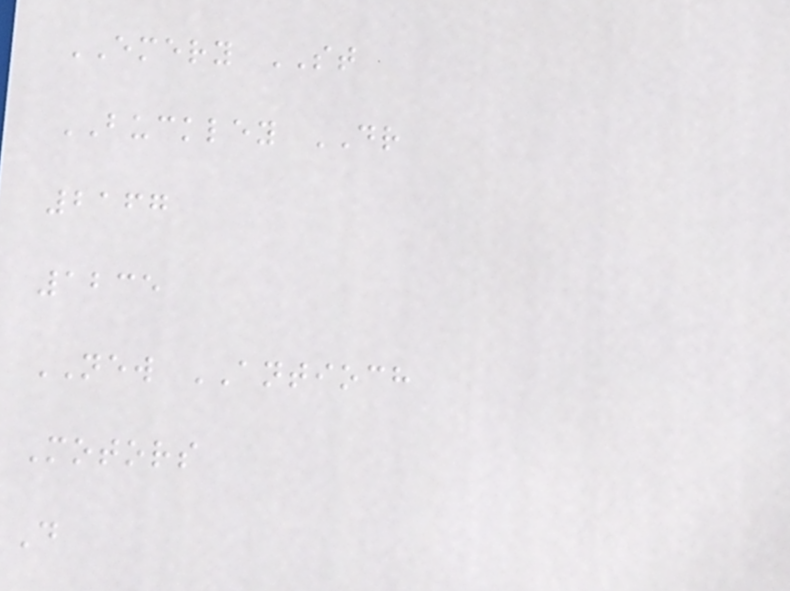EMERY ST
BUCKLEY DR
2167
1235
NEW ANTIOCH
Motors
D
